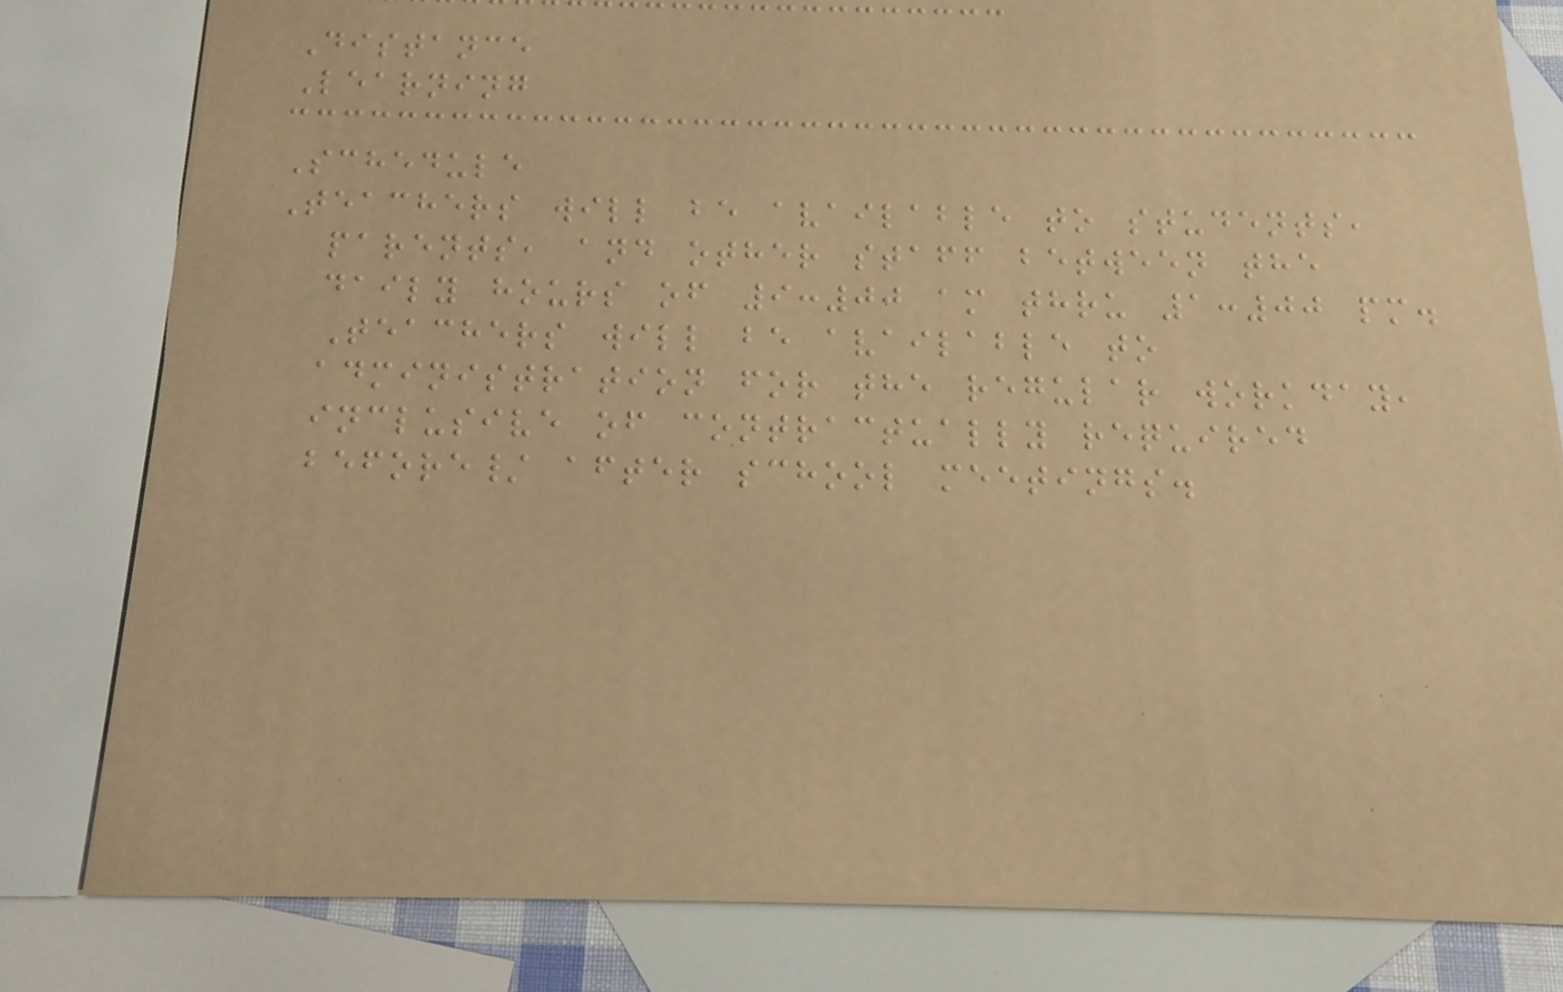Distance
Learning
Schedule
Teachers will be available to students,
parents, and other staff between the
daily hours of 9:00 am thru 1:00 pm.
Teachers will be available to
administration for the regular workday,
inclusive of contractually required
before/ after school meetings.
